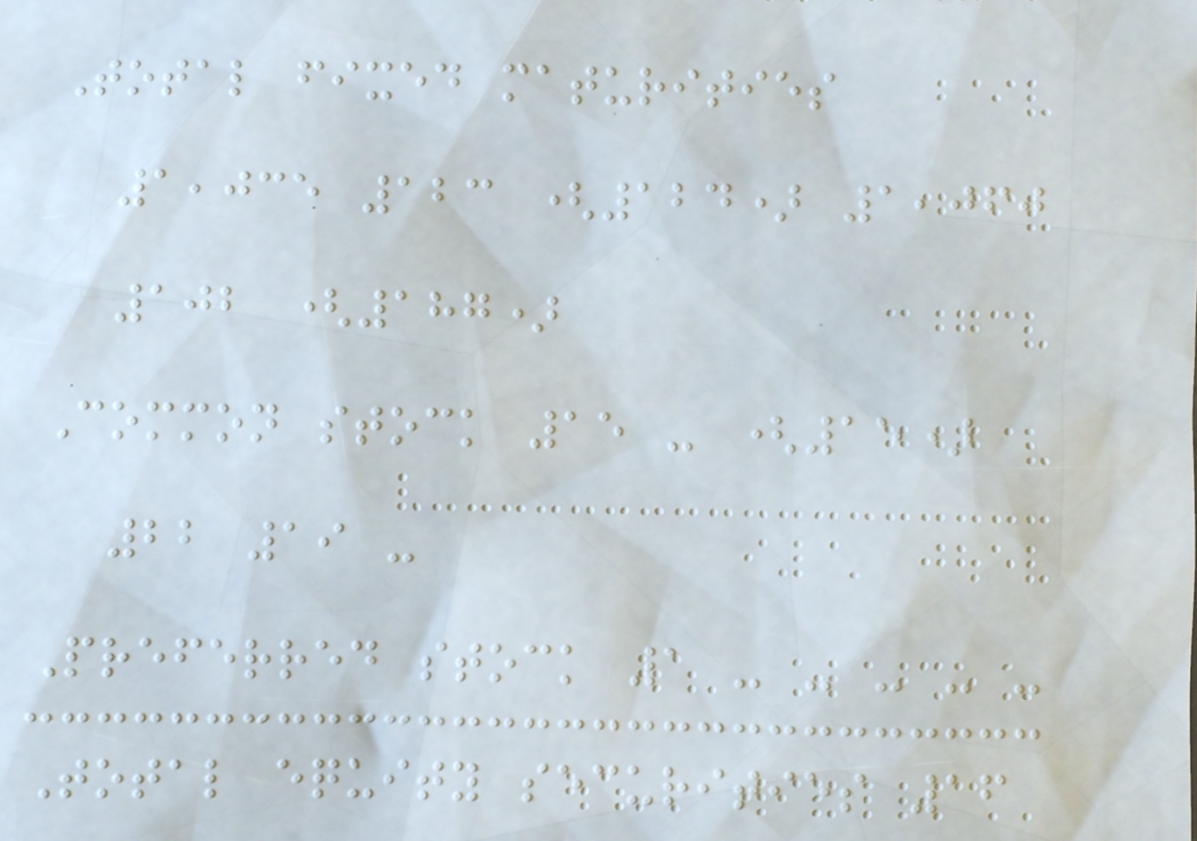Total fixed maturities
1,035 123 (124) 1,060
102 (187)
Common stock 15 - (15)
22 19 -
Preferred stock 1 - - - - -
Total equity securities 16
